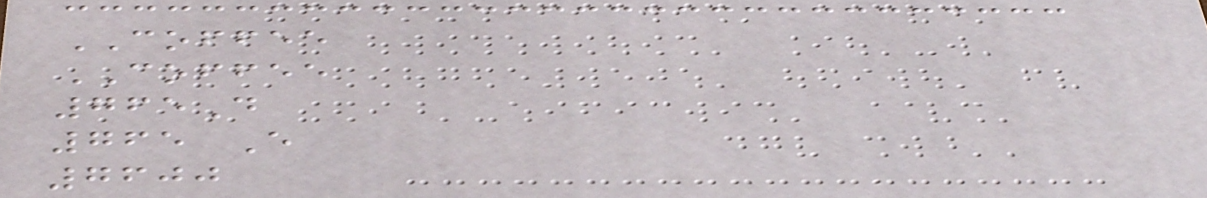COFFEE
COFFEE
765D
765 E
7600
